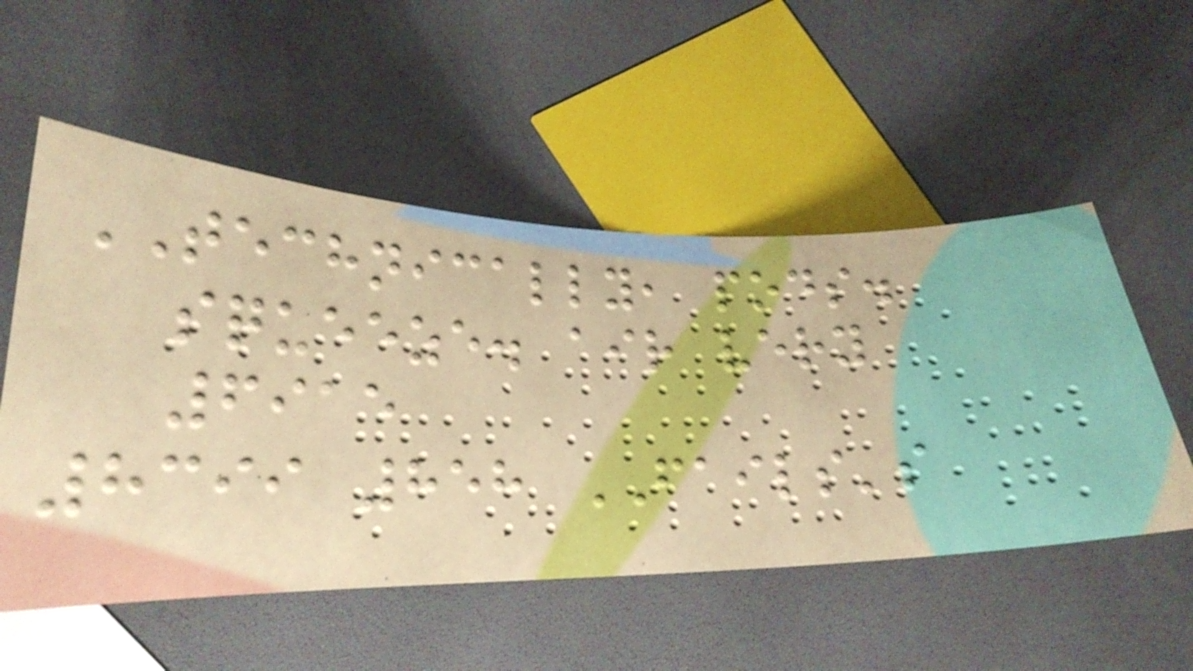TECHNICALLY, pods.
squeeze. air very
6915
8399 858 FAILS's
